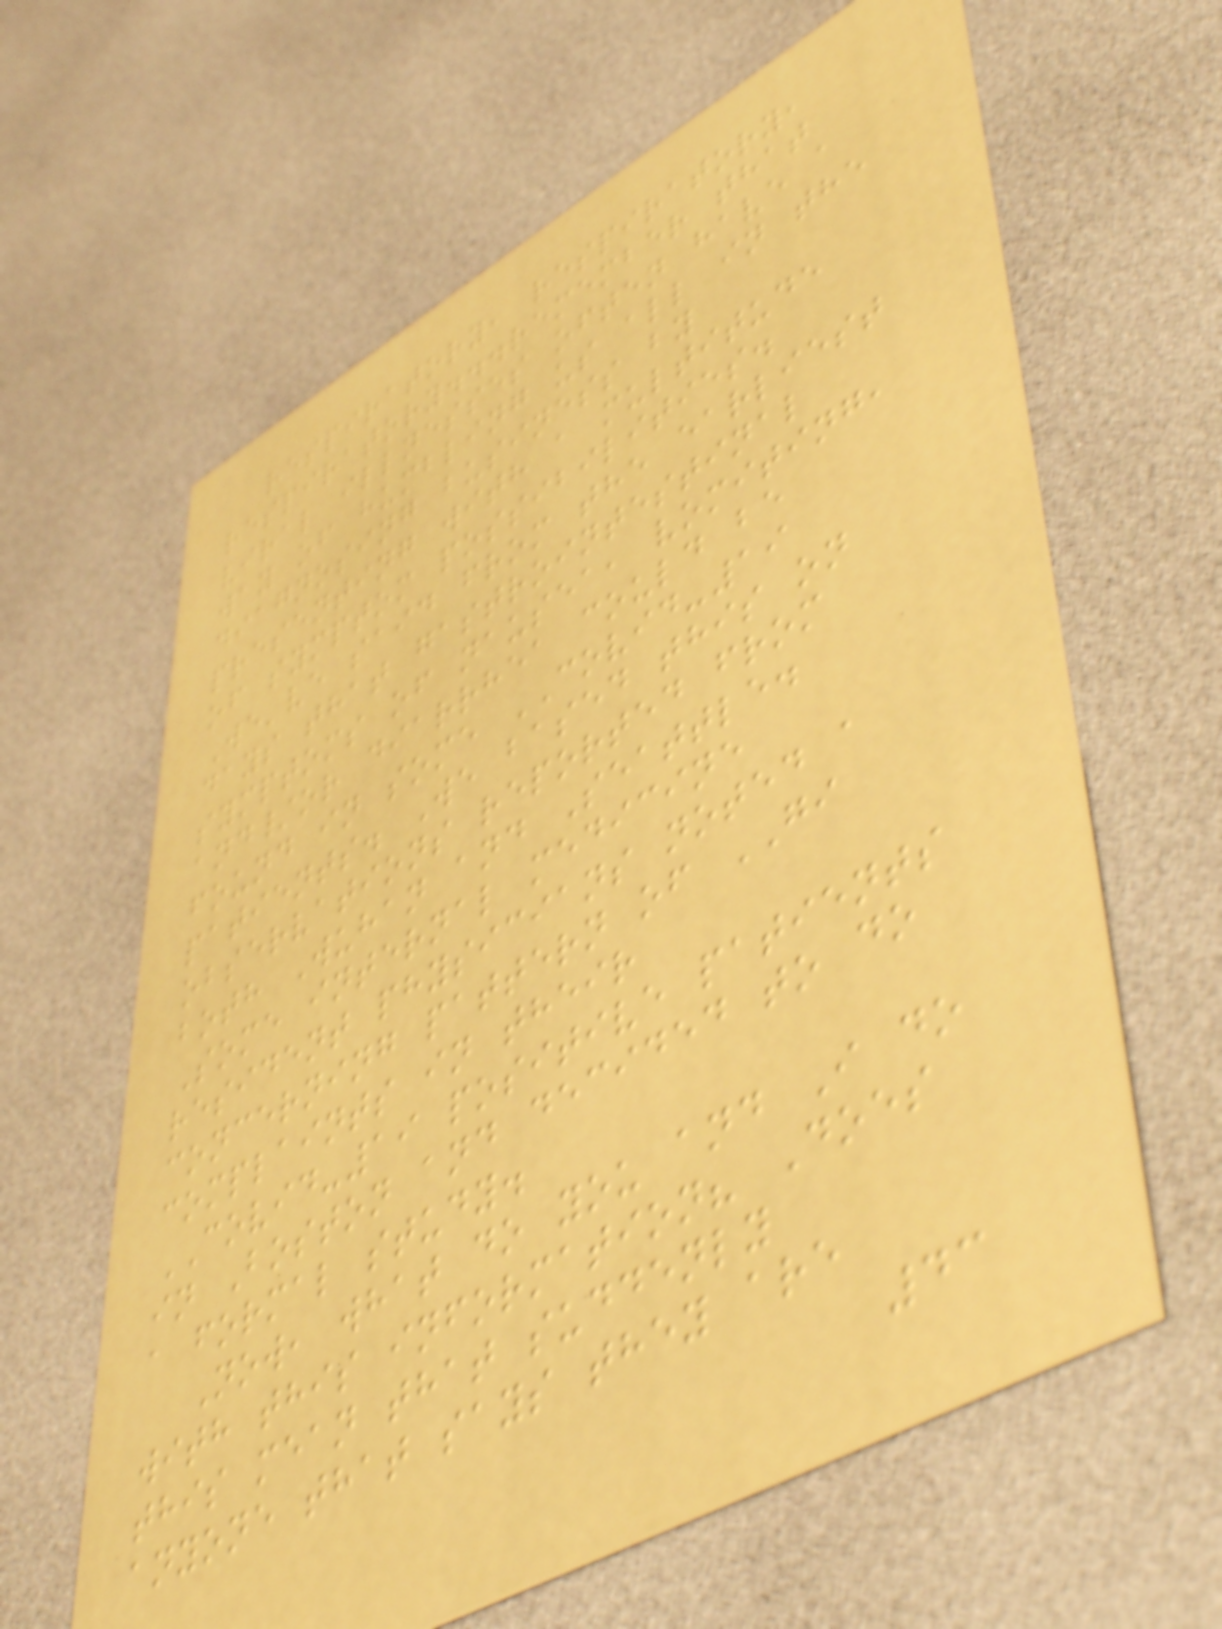respiratory, respiratory,
respiratory...remember that
viral illnesses often have a
way of humbling us all in the
diagnosing business by
presenting with a multitude
of symptom possibilities.
We've said from the earliest
days that gastrointestinal
symptoms of nausea, vomiting,
and/or diarrhea could be
found in some COVID-19
patients. We based this on
observations reported from
both Wuhan and Seattle.
Some internal medicine
resident physicians noted a
concerning pattern of GI
complaints in their
COVID-19 positive patients
in Boston and decided to do
a formal study.
Now, what do you and I do
with this information? Does
this mean that suddenly
anyone that says they are
43
